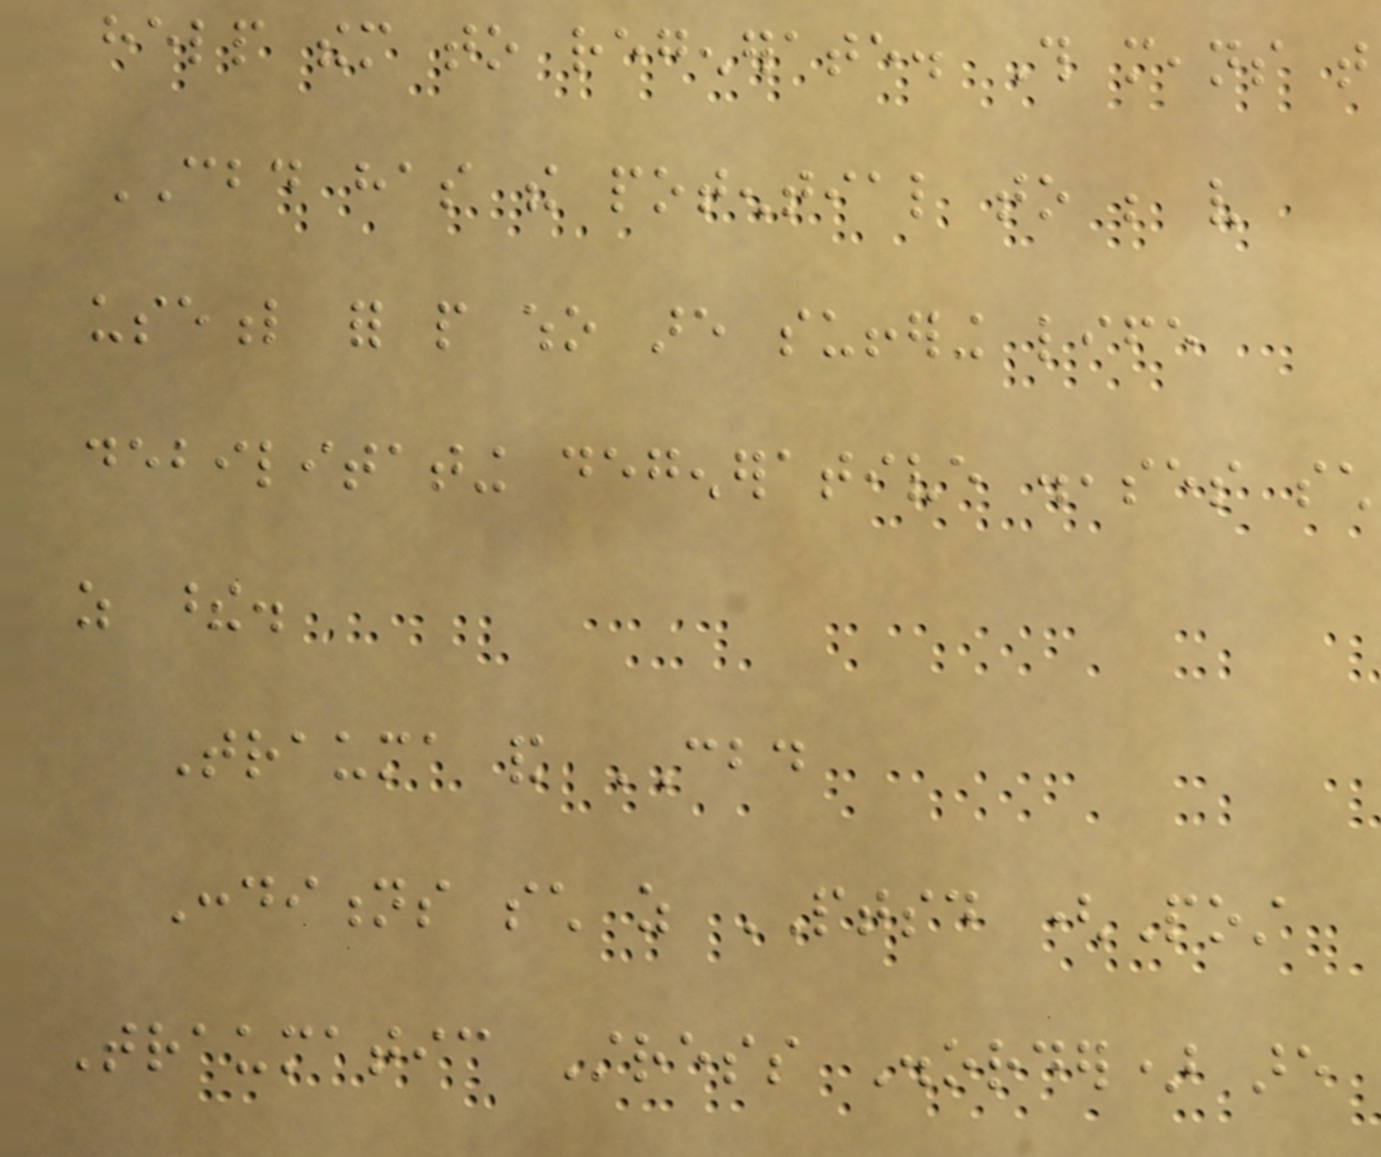help them to regenerate. This means that
CBD has the potential to be very
useful for people who are suffering life
debilitating degenerative diseases such
as these.
Trauma and CBD
Conditions such as PTSD (Post
Traumatic Stress Disorder) are
